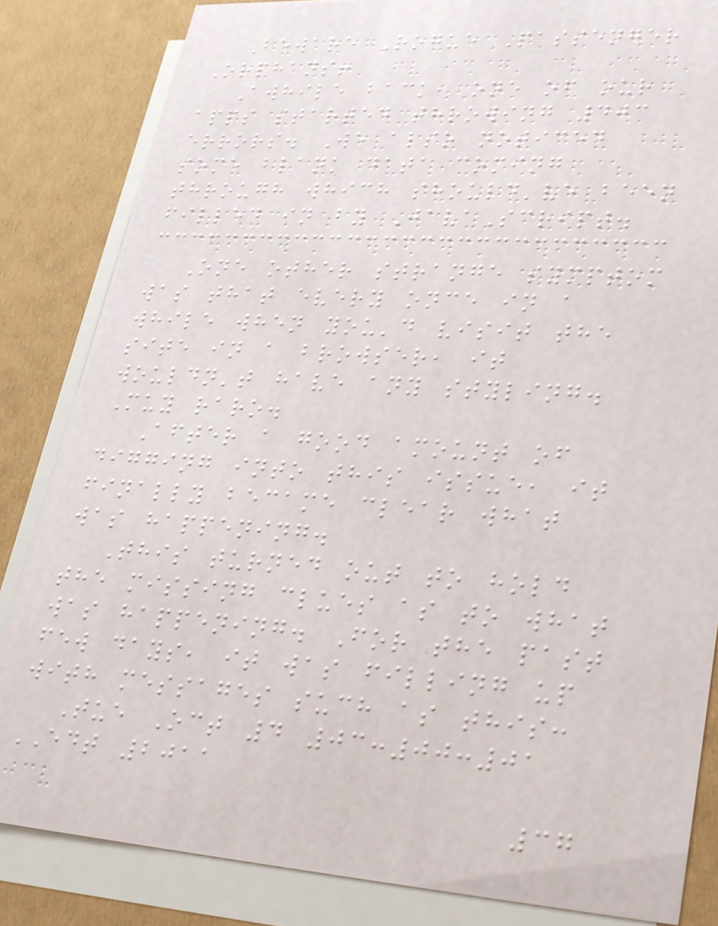Beware Rogue Passenger
Orphans!
Awhile back, one of our
apps started throwing 403
errors. We also noticed
some blank data coming
through which should've been
filled in by JavaScript.
One other strange symptom
was that every once in a
while when you'd visit the
site in a browser, it
wouldn't have any styling.
Muy raro.
After a good amount of
digging into this issue, it
finally became clear what
was happening.
This turned out to hold
the missing clues as to what
was happening. For the past
few days, it was filling up
with messages such as this:
Tue Oct 4 03:00:01
EDT 2011
37
